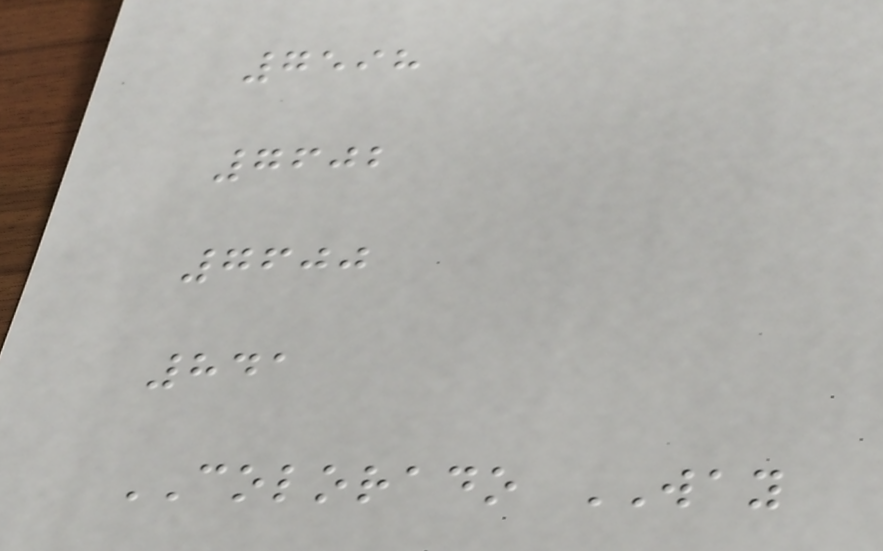7598
7602
7600
841
COLORADO WAY
